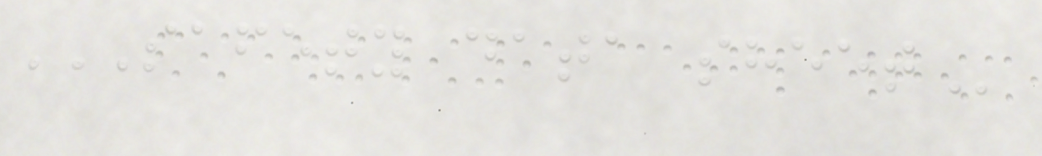SAFETY DATA SHEET
